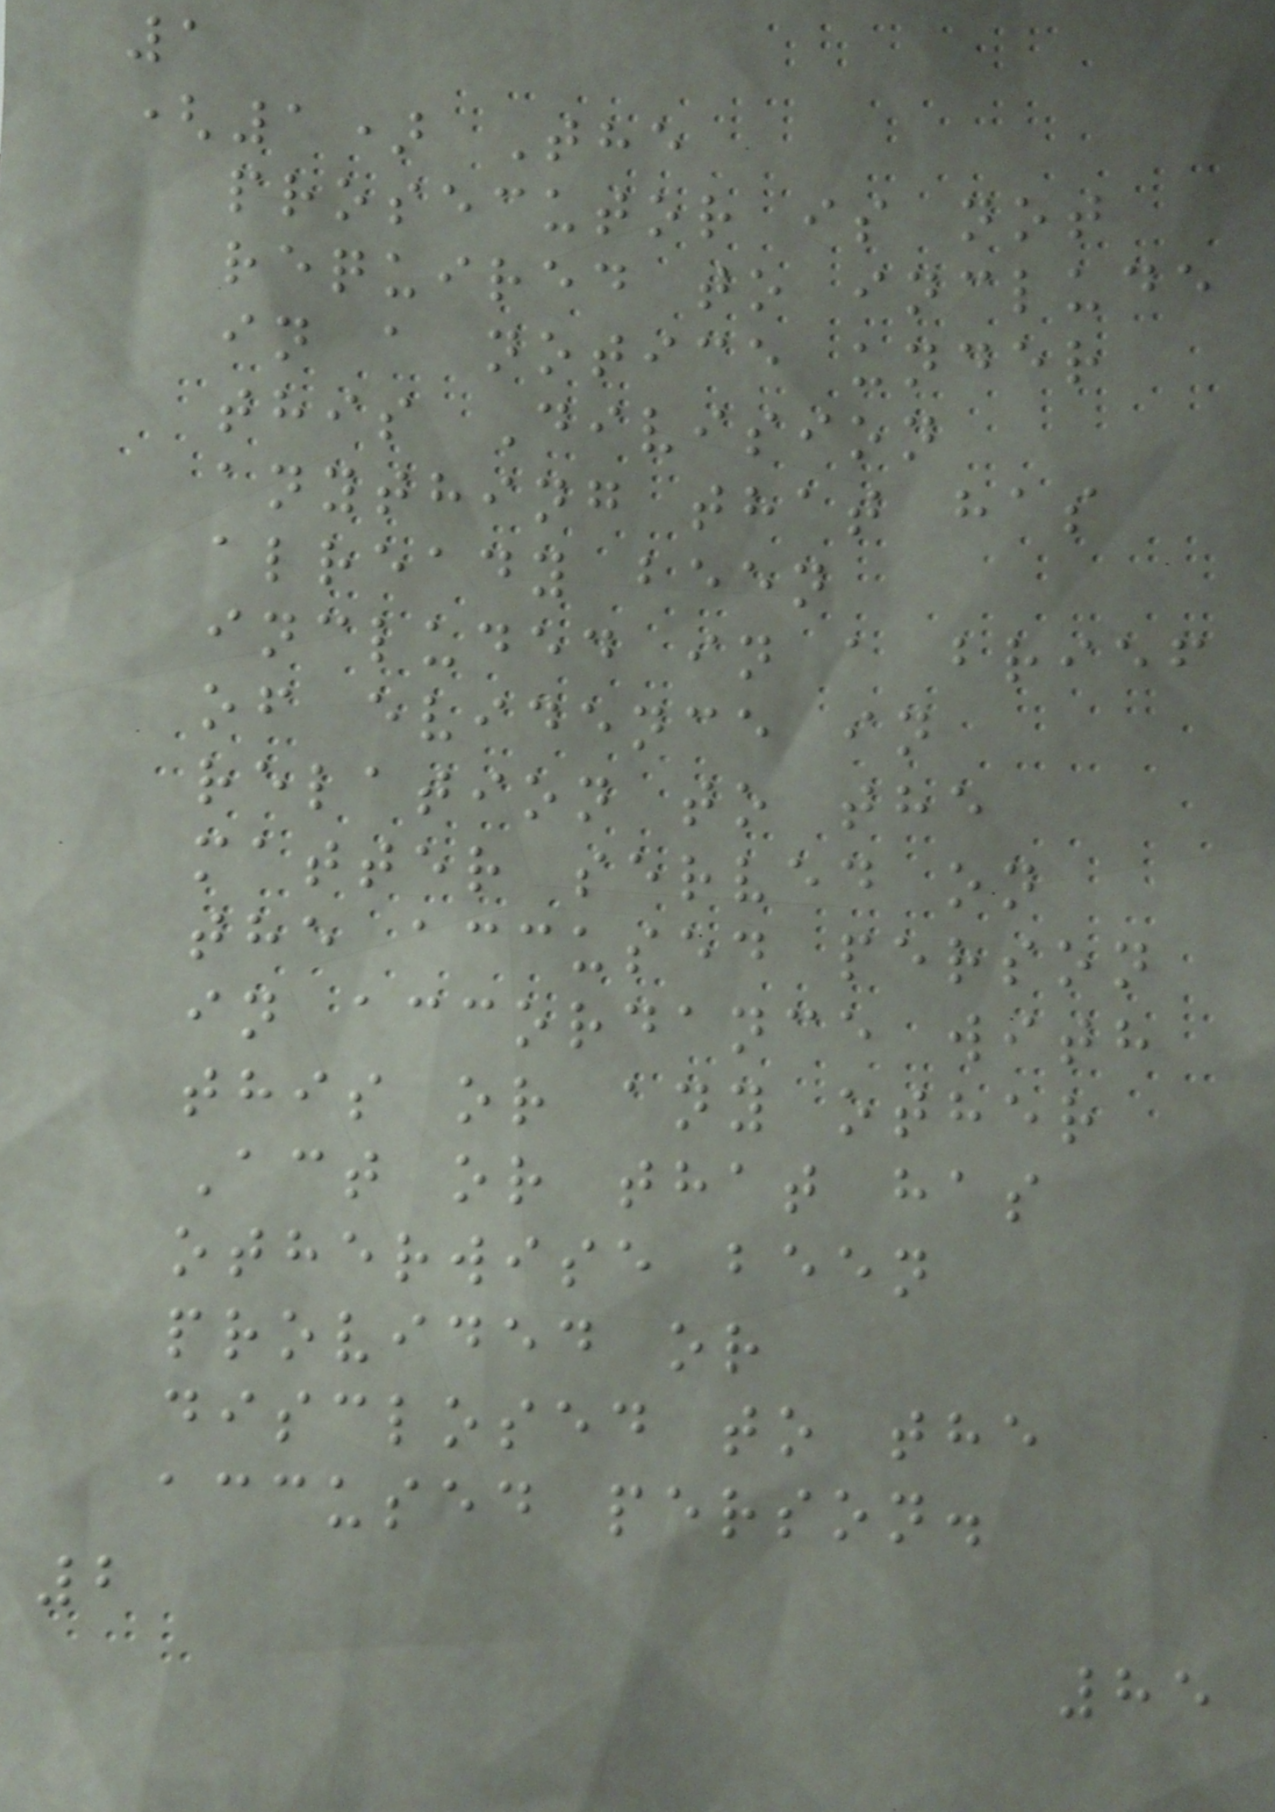1
(1) The
prosecutor is not
required to include
in a notice under
this Division
anything that has
already been
included in a brief
of evidence in
relation to the
matter served on
the accused person
in accordance with
this or any other
Act or that has
otherwise been
provided or
disclosed to the
accused person.
2
85
